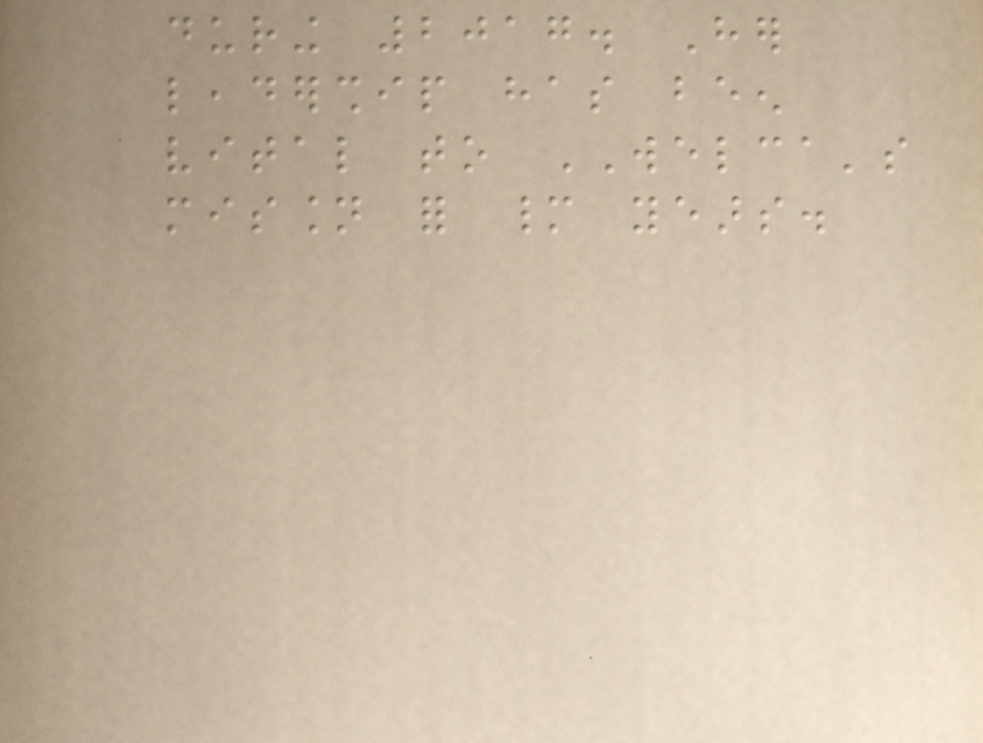during 2017. Her
leadership has been
vital to WELCA's
mission for many years.
